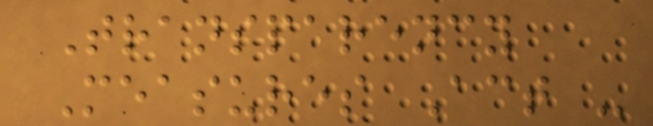Transparency
Measures Act -
